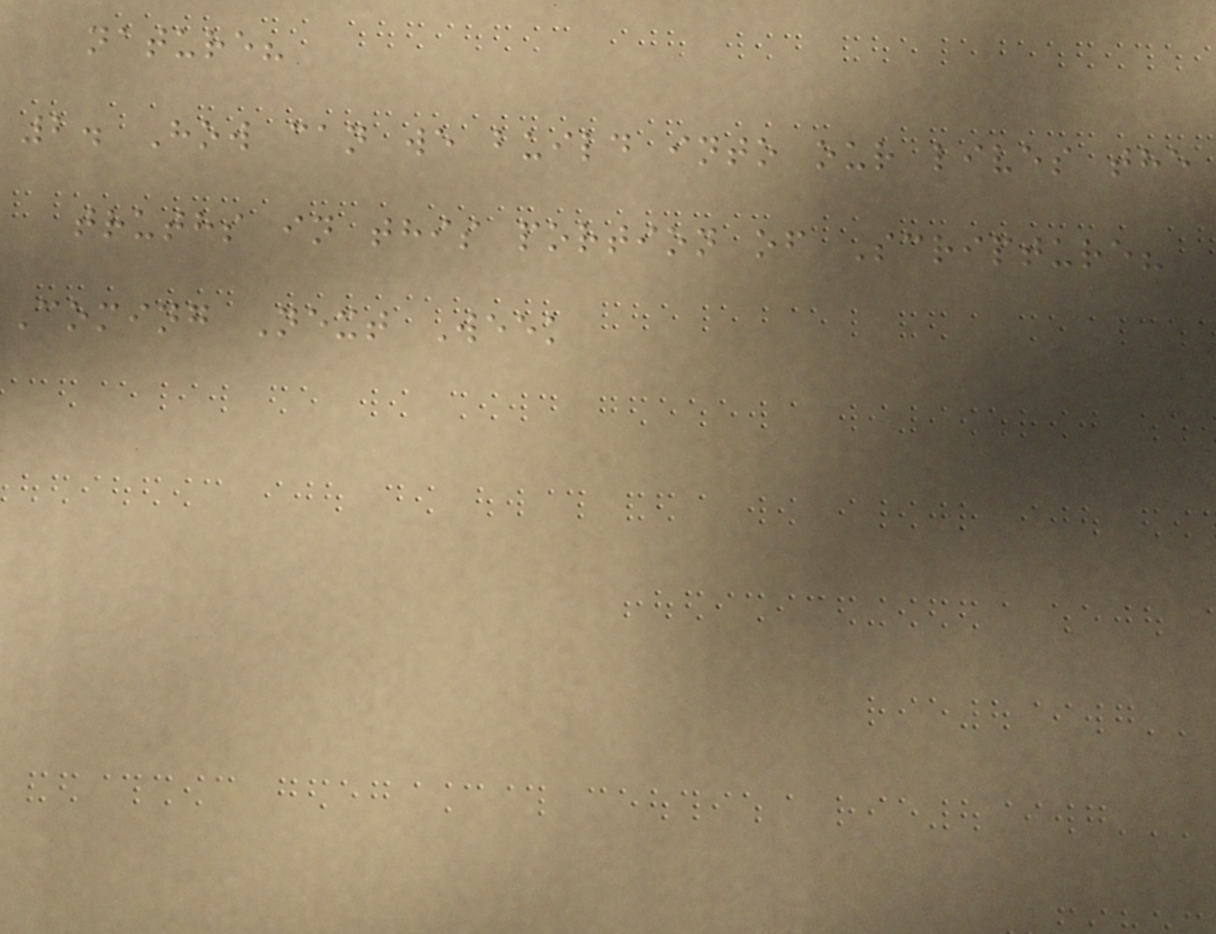nature?
2. How can we build into our lives the
truths in this portion of Scripture?
Coming Next Week
